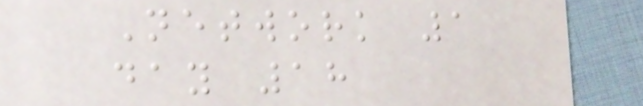Network 1
day 18
